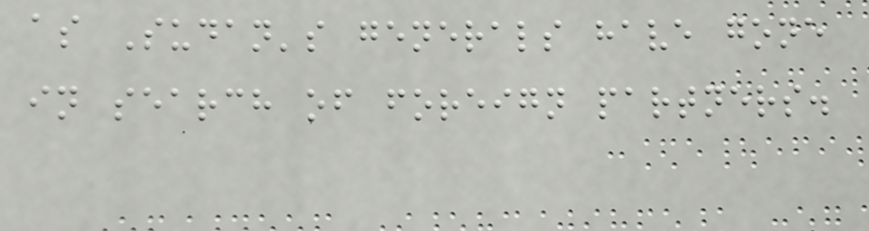as Sudan's generals have gone
in search of foreign partners.
